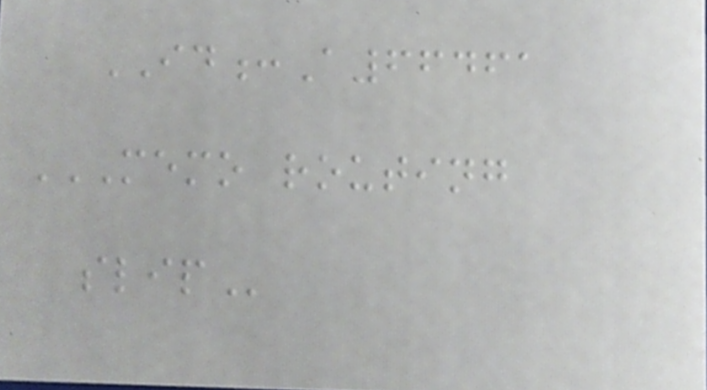ID:A66461
MEMO ROUTING
SLIP
